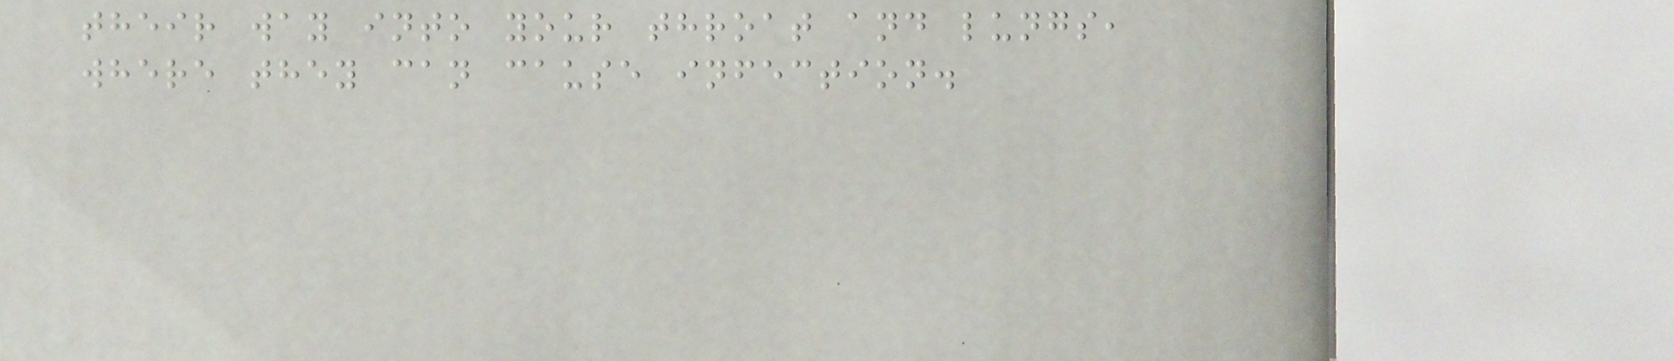their way into your throat and lungs,
where they can cause infection.
